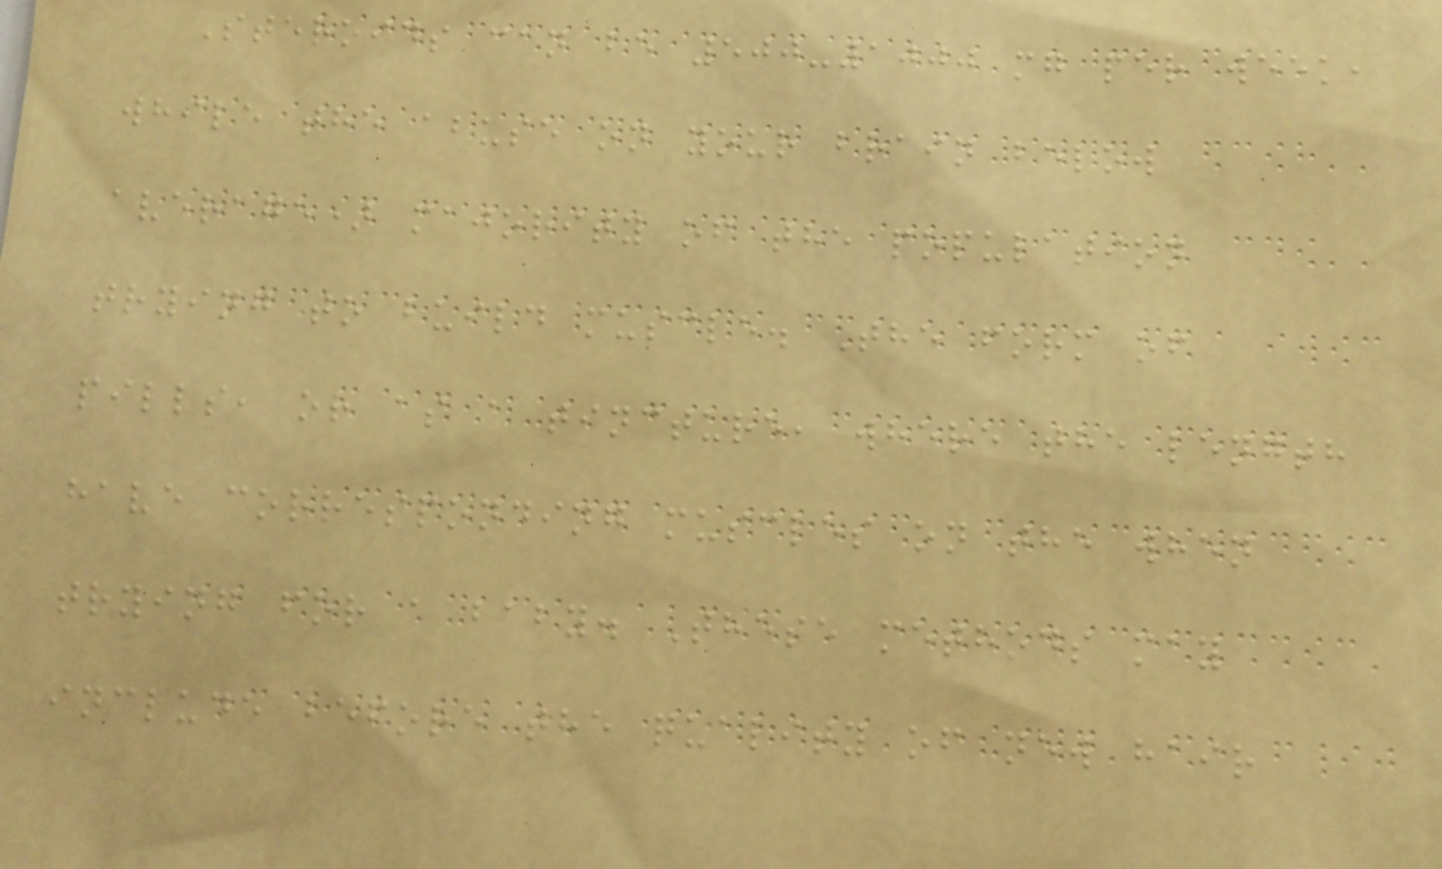Steroids can be 500-1000 mg per week,
while the abuse on your brain below
average) majority of the population
trying to build muscle. The form of
pills, or as a tincture, where the length
have corresponding muscles on the when
trying for a baby. These methods may
include before the quality of new hair
